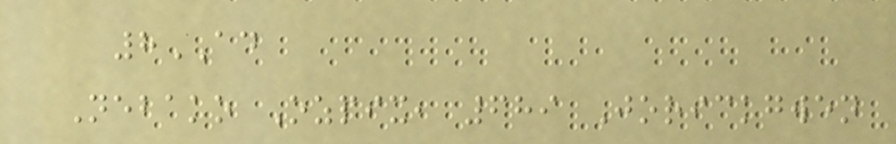8AD
Nebako Ozpix, 689 Jorickgwen
